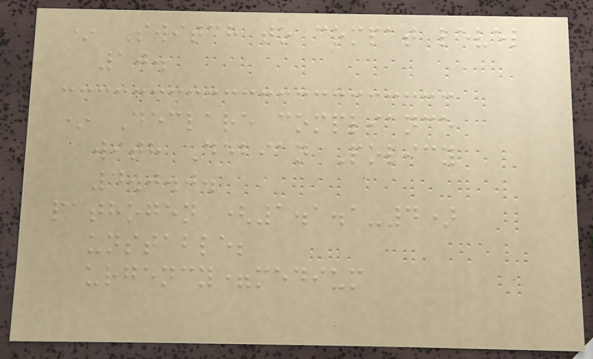* Switch to compat level
10.
* Declare compliance
with Debian Policy
4.0.0.
pathogen (1.1.1-4)
unstable;
urgency=medium
